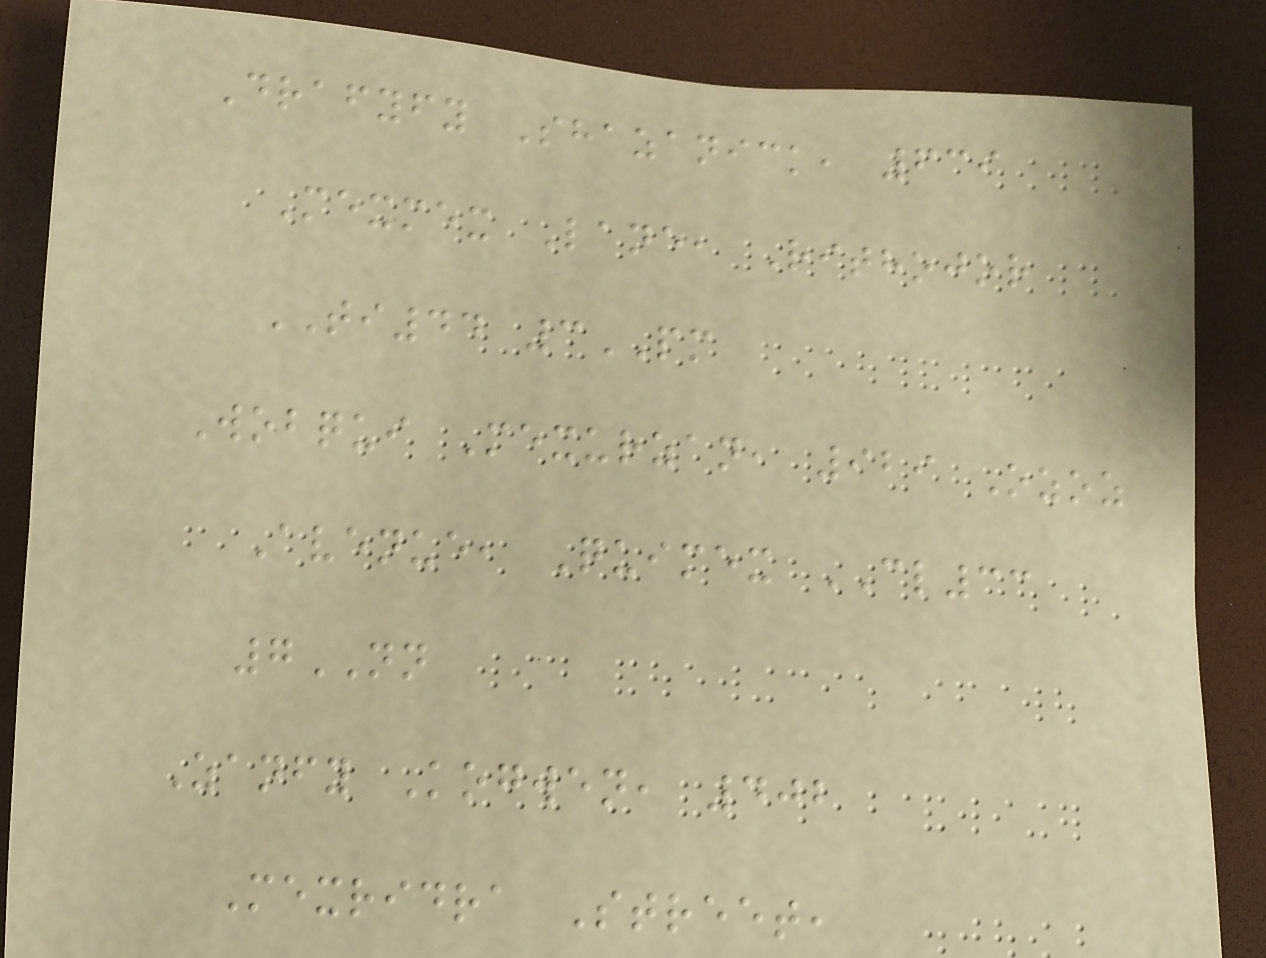Drafyfy Shazanick, 639
Mexmex Lane, Rithojor
TI44 3PM
Wobqui Mexurzan, 929 Ozoz
Avenue, Quimex CL33
7NN
Zanfy Kogwen, 402
Mexridra Street,
